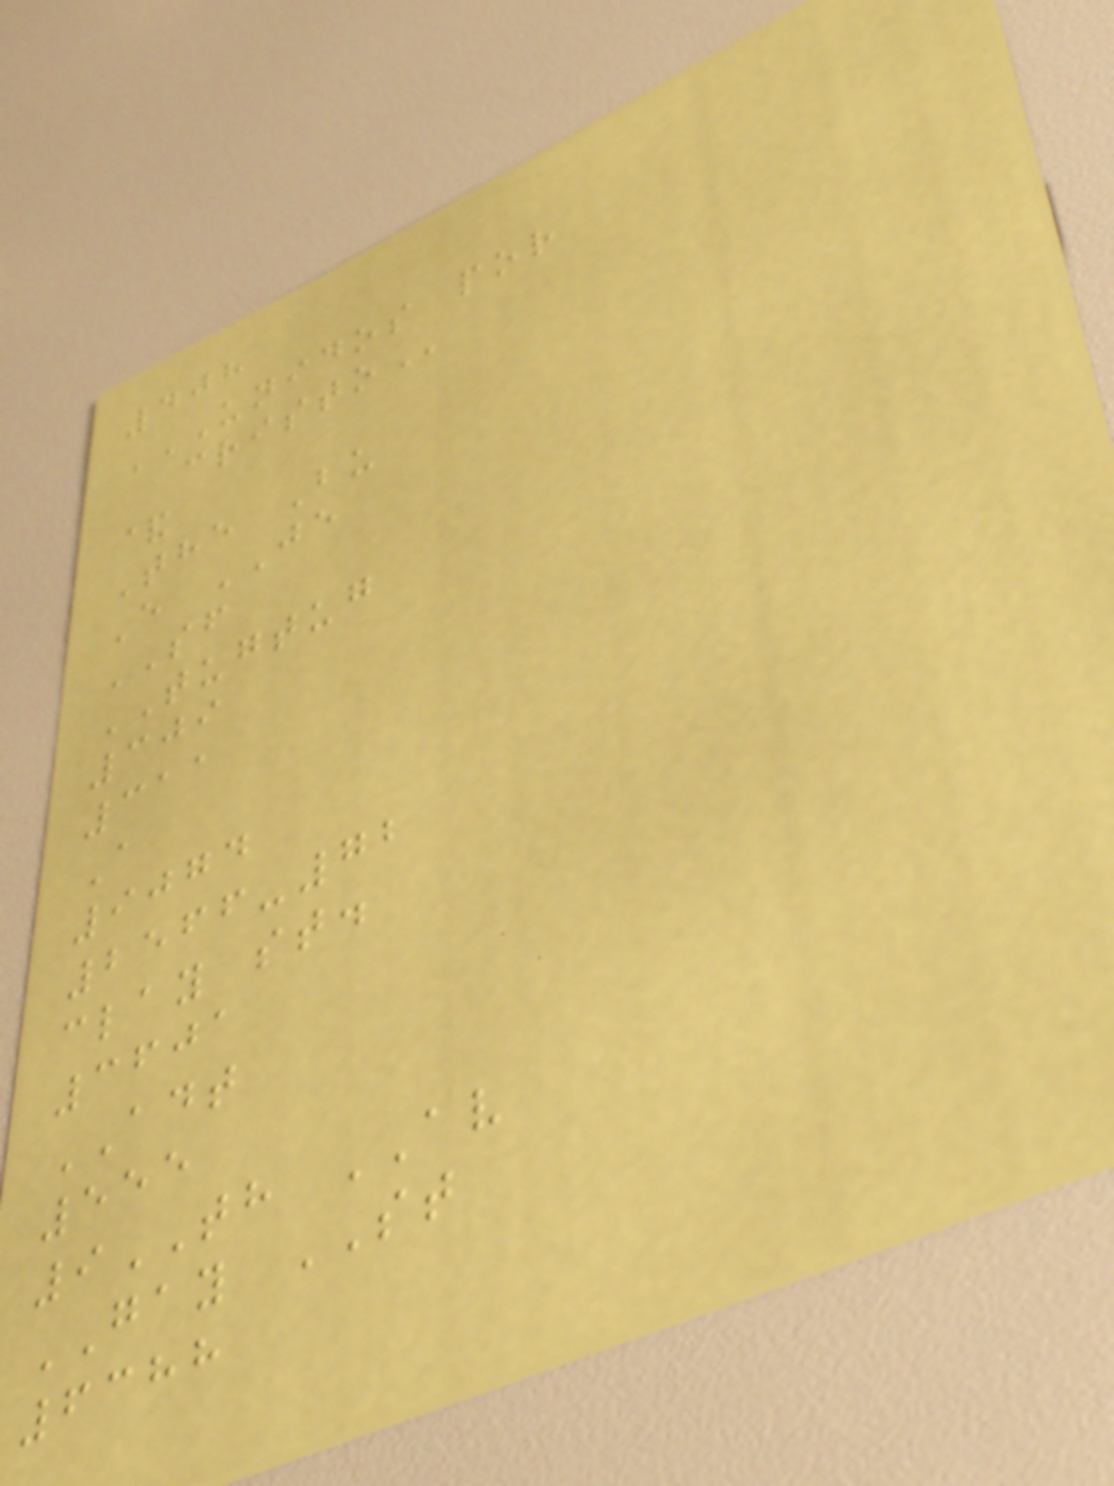408
UNIDOS POR
CRISTO
&
The Bu
E JE
SF
TUGTUG
309
311
A
9074
2566-72
clay st.
3601
ADT
555
9TH AV
GAY ST
6388
